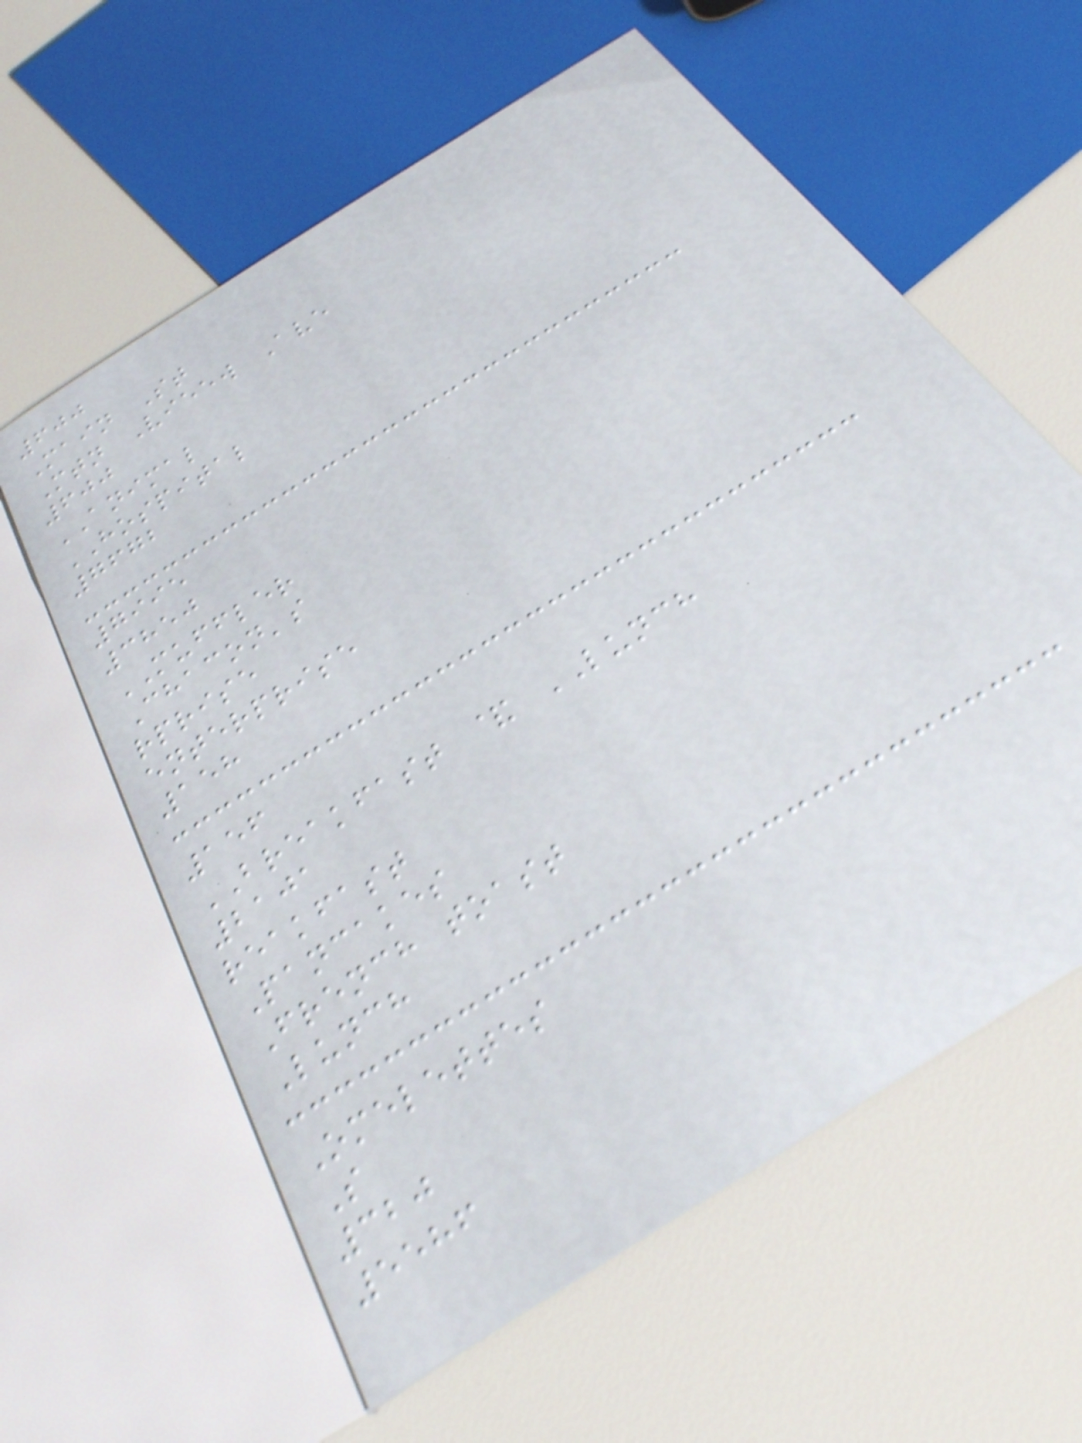600
Main St
Mtn Vieew Ave
600
ANIMAL
HOSPITAL
7672
7995
3850
MUFFLER
Chacon's
rprise
enterprise
158
156
BREAKFAST & LUNCH
2101
reakfast
Pancakes
French toast
Lunch
Omelettes
S
320
5586
